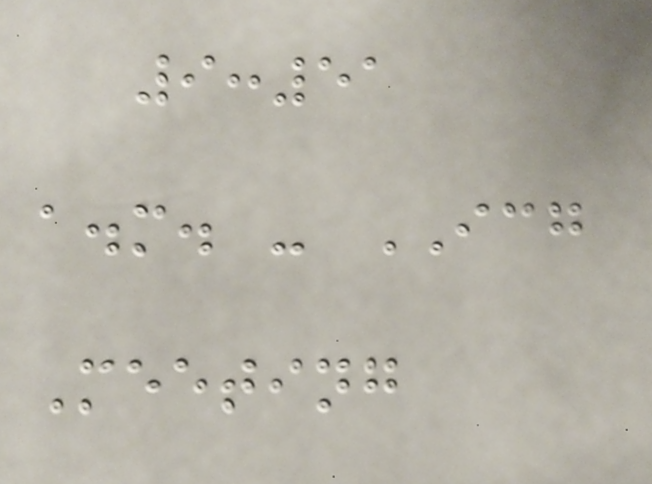9:51
a.m. - ICG
Meeting
